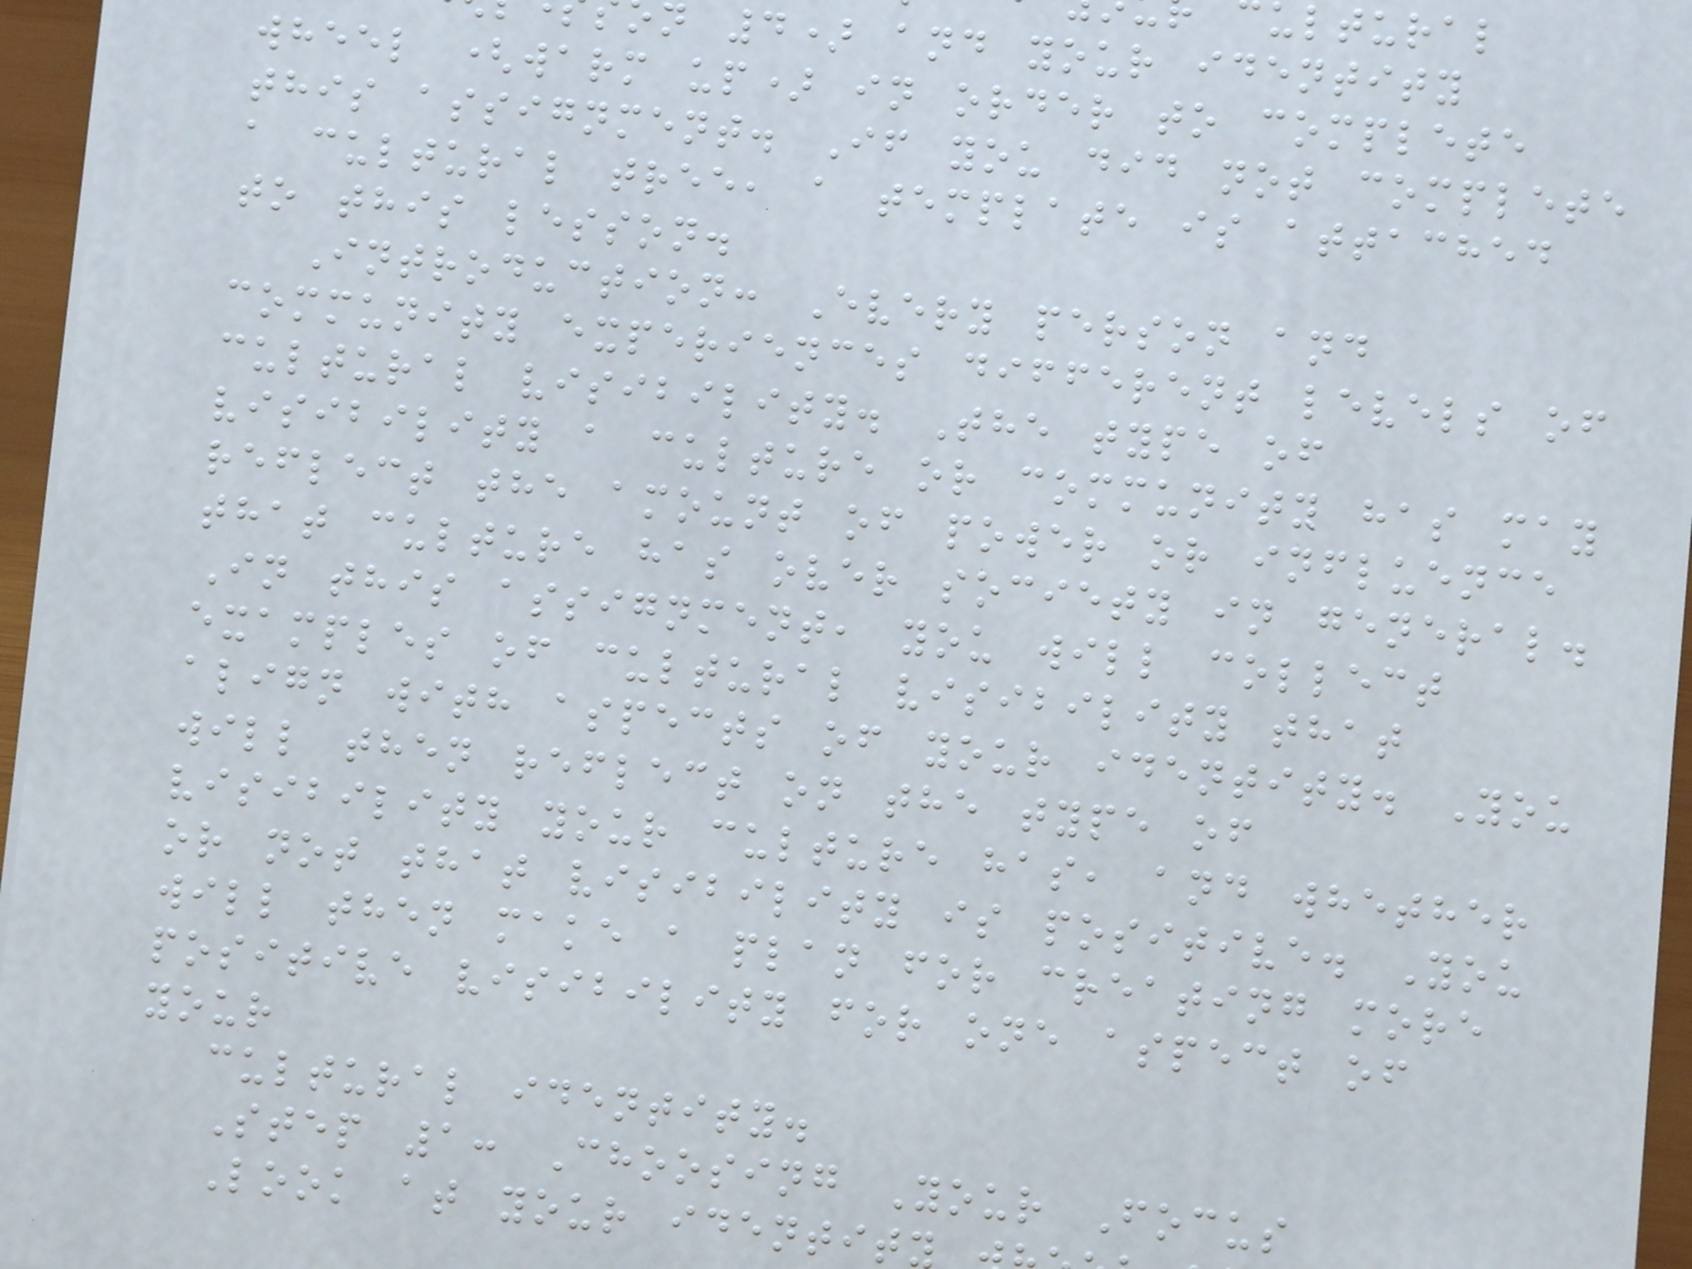n 4) and your identity
wheel (warm up) in order to complete
this assignment. If you did not complete
a cultural tree, a template is attached
to this lesson.
Introduction: Every person and
community experiences different levels of
cultural visibility. The type of
visibility a culture or community has may
reflect the amount of power or influence
that culture has over society in general.
In this assignment, you will collect
examples of cultural visibility that
align with aspects of your identity. You
will then reflect on the type of
visibility your culture has, and whether
or not that visibility is positive. You
will then make a plan for creating more
positive visibility for one aspect of
your
cultural identity.
Step 1: Choosing Your Focus
Look at your identity
